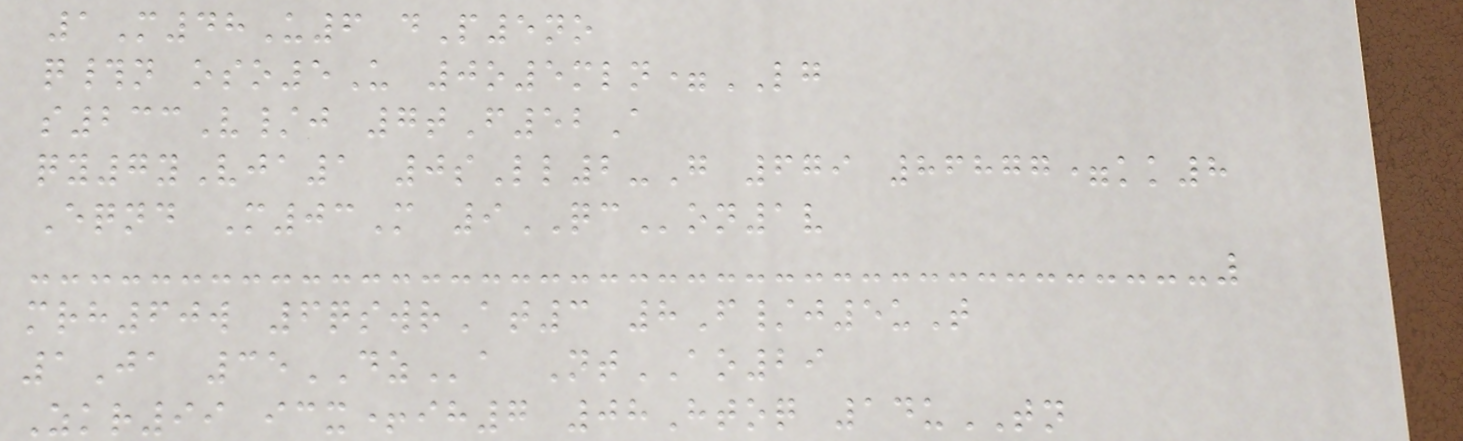1M48U6 dP5no
q#n oso5U 0o5mln=LG
s233V/j 7tF52A
qy7yVja1 0sLl2-G 679 86877=kk8
Eqnd M03M 9QCon1v
mrh60w 6qswrAt3 8F/j5uT
1Ja 35DZa NtAO29
Zkr99 icx+ih7 08Htoq 14uTN
